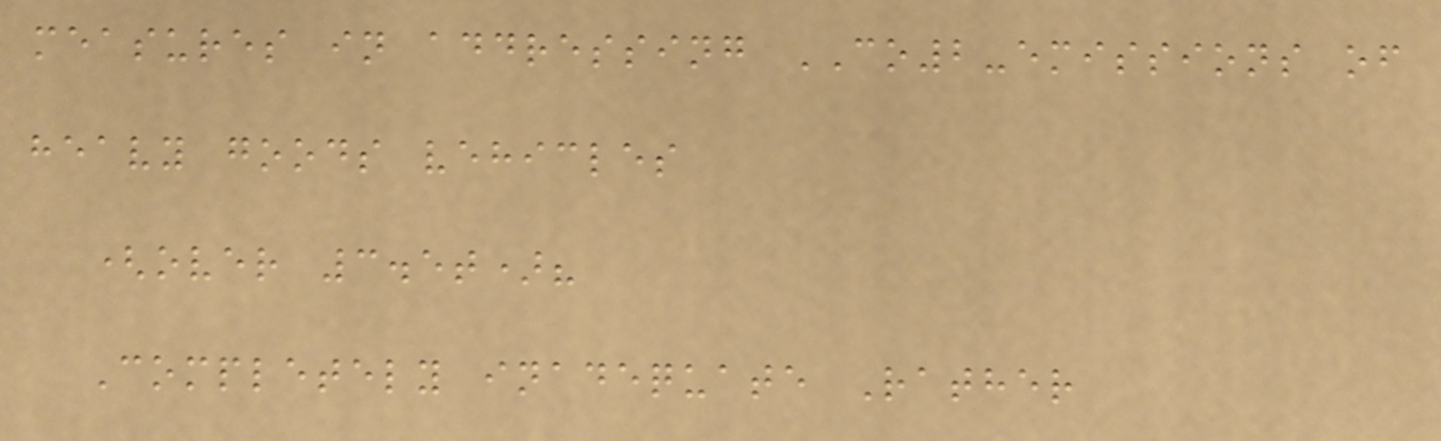measures in addressing CO2-emissions of
heavy goods vehicles
(over 3.5t)?
Completely inadequate Rather
